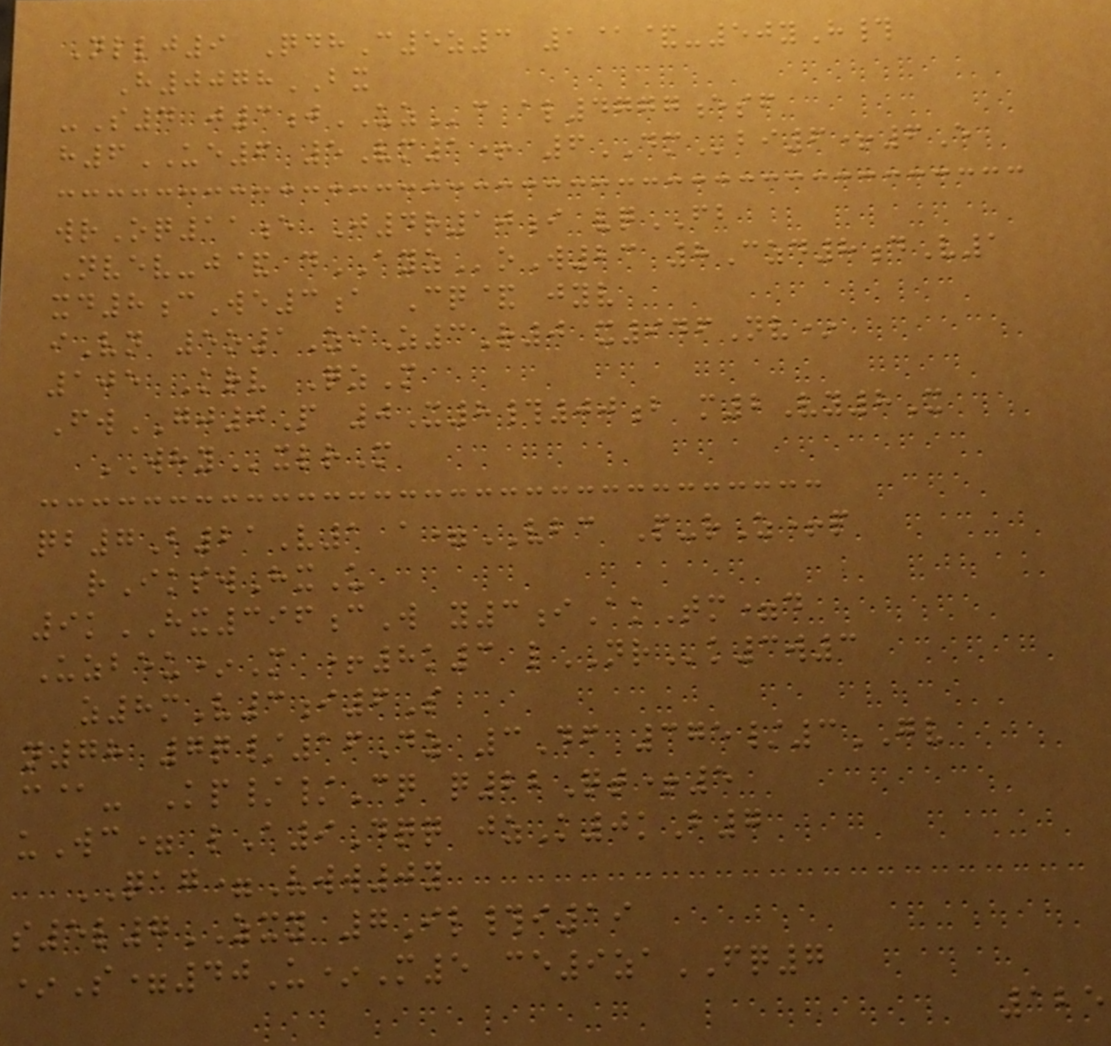Nllj9 QdhC5z3 1@&-50yH#
H0078BX
-S4 j3jUZc al4777esf
h6UE6 5Vm1+ 6DMbi6+6E
wrOq11e J4r10i vqFB
Nvev-j& dAYZoW23 8Czd8dV1
xd8cWe3a Cq& jyv
iVn 5o1ZiZ3R0 x946Nv*
105 Krv QzM
FwGJ0P 0X8#00b m2Vy8X
WHYxlrM
qb7B21V1 a=VBC P-rZ+p
rIkswHxU
9kHX396cW y3iAkTm=d
Uzbeu*M +8k3 lNRk3w3
z8mV3i6S
n78 7q/16Dz 3Df 375/3GV
c@- Kp//Cq q22Qt+5
uWc= lA9Dqq jzK0kB7
QAG=Vww0y
s5l7ZXY 7Il#i19
*S=40U*M5 ce9zaFQ7
125
